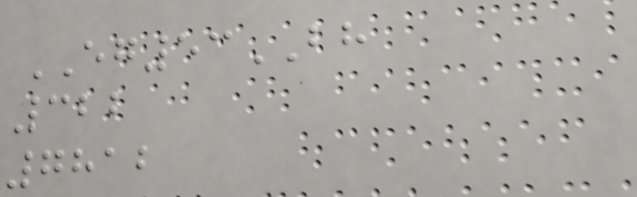EG53BH
322
7812
